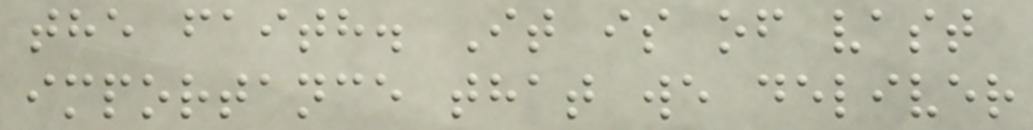the faith. It is of vast
importance that we deliver
